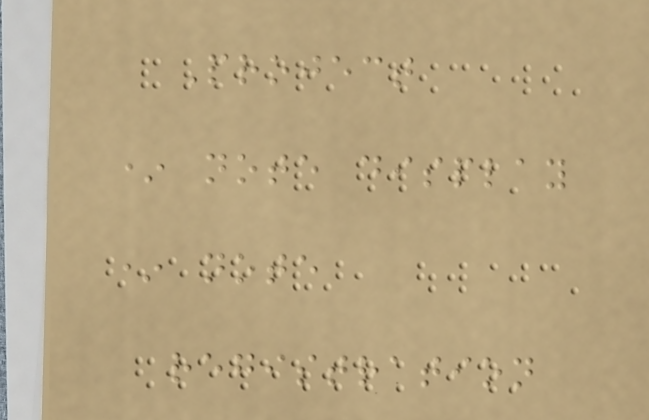Project
* note display
* note
registration
